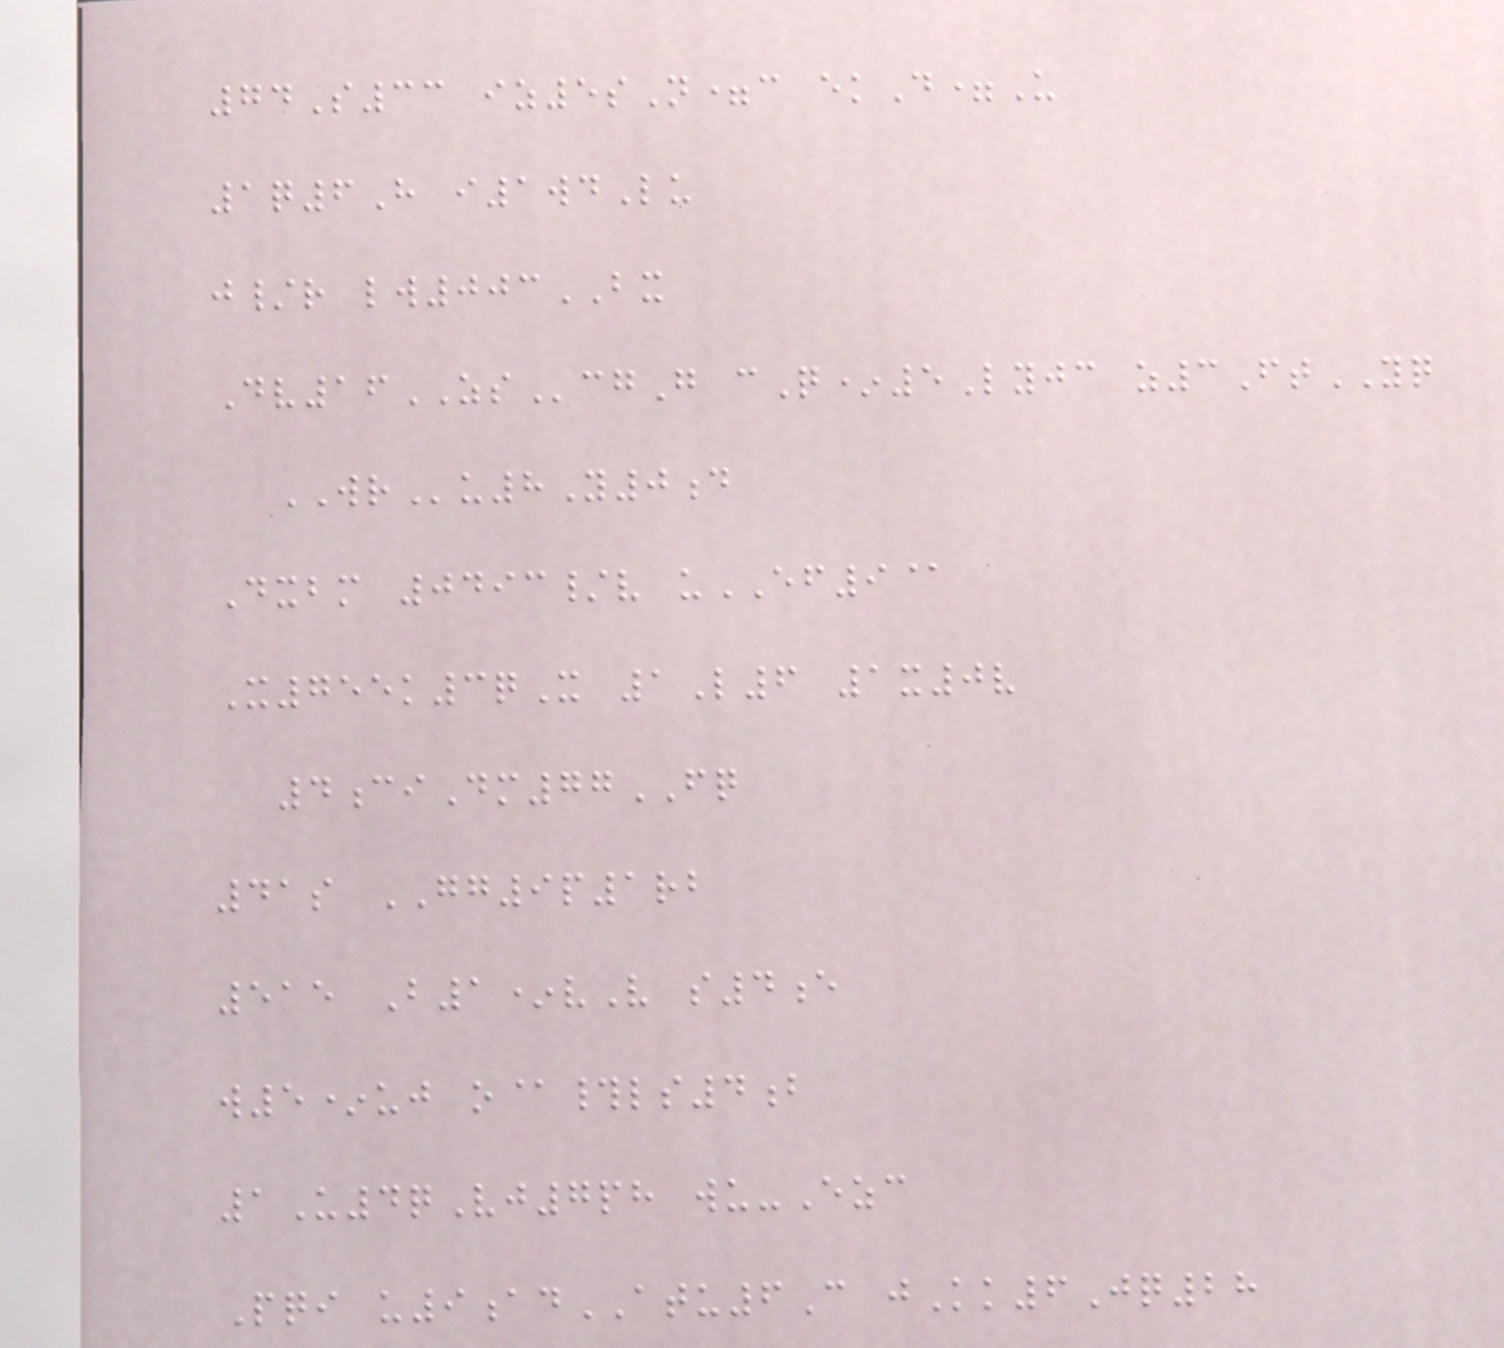74S33 iz5sN=c ekD=U
1q6H i1wdLu
j/r lw003BX
Dv16ZScgG cQ*5Lyjc z3FtYQ
WRu8Y0d
Dxbm 0493/v uEF9@
X755k3qX 1L6 1x0v
4ciDm77FQ
41s GG9p1rb
515 B1*vV s4e
w5*uj o@#ls4b
1U4qVj7ph wu-Ezc
Pqi u9adATU6C jKk6Jq28
